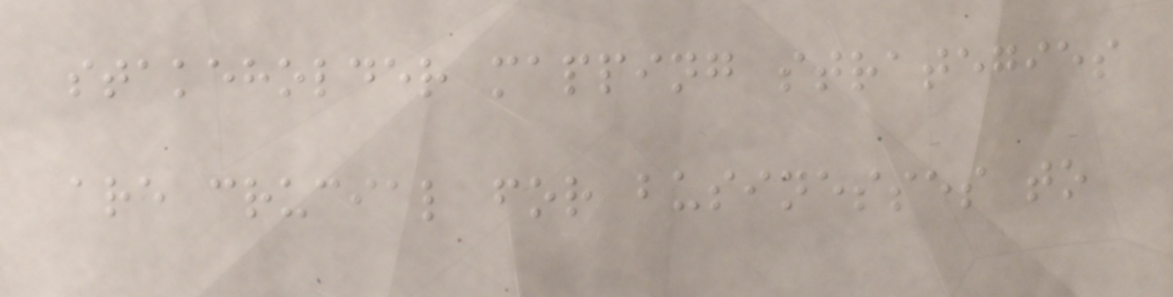stakeholder mapping strategies
are crucial for businesses to
